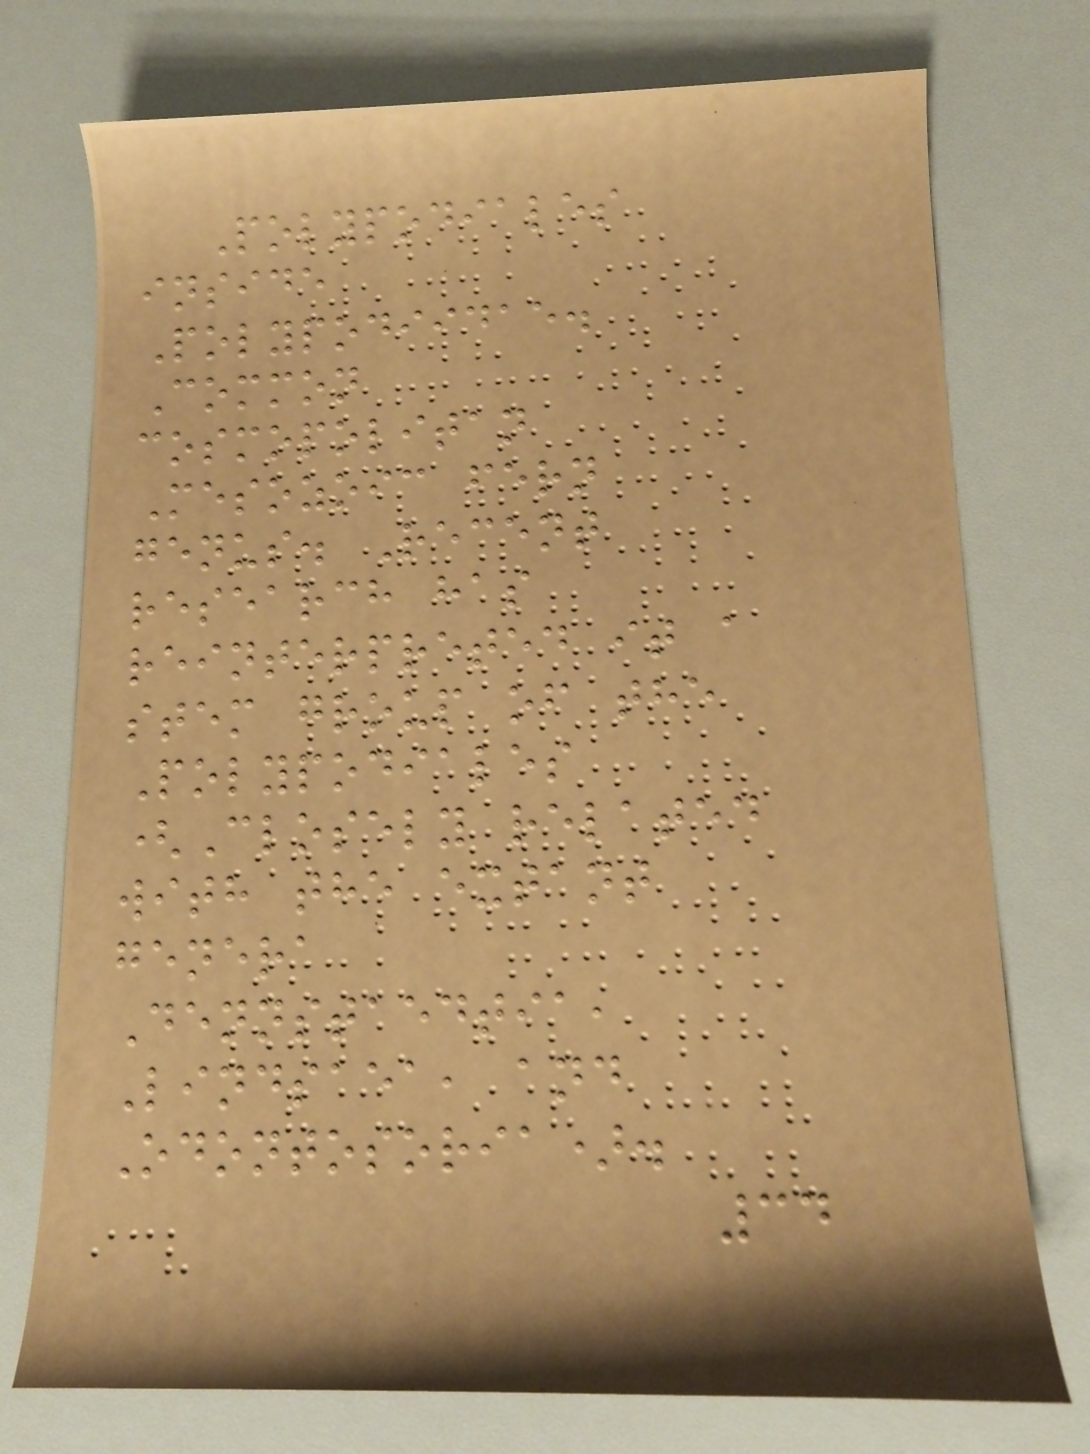Polypodiales
inside
Polypodiidae.
Common
cosmopolitan
Mesozoic fern
genus. Recent
research has
reinterpreted it a
stem group of the
Polypodiales
(Closely related
with the extant
genera
Dennstaedtia,
Lindsaea, and
Odontosoria).
34
